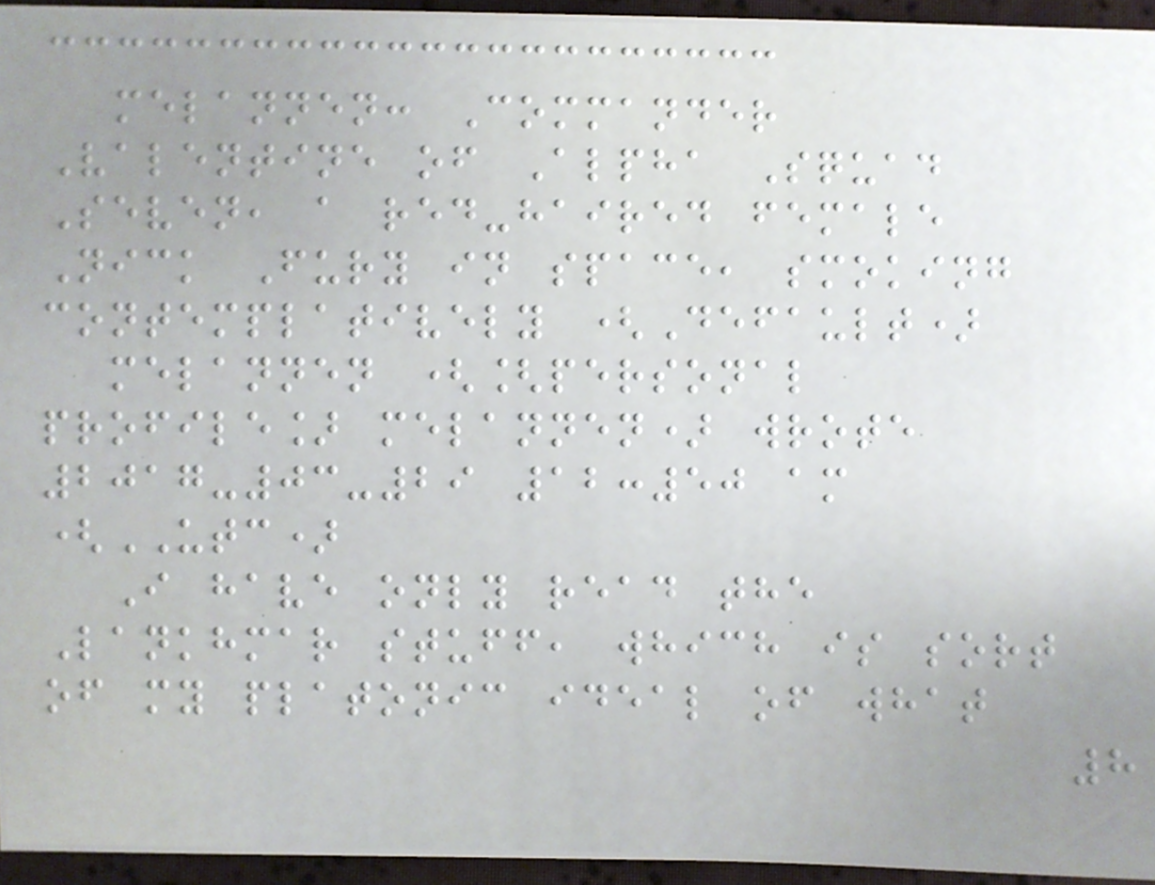melannen: Commander
Valentine of Alpha Squad
Seven, a red-haired female
Nick Fury in space, smoking
contemplatively (Default)
melannen ([personal
profile] melannen) wrote
2017-03-29 12:50 am
(UTC)
I have only read the
Lankhmar stuff, which is sort
of my platonic ideal of what
8
